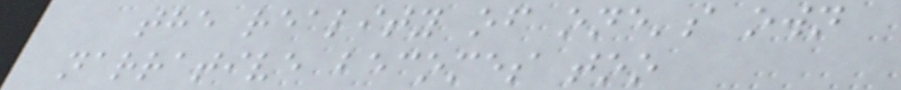the reality of one's own
narrative becomes too
